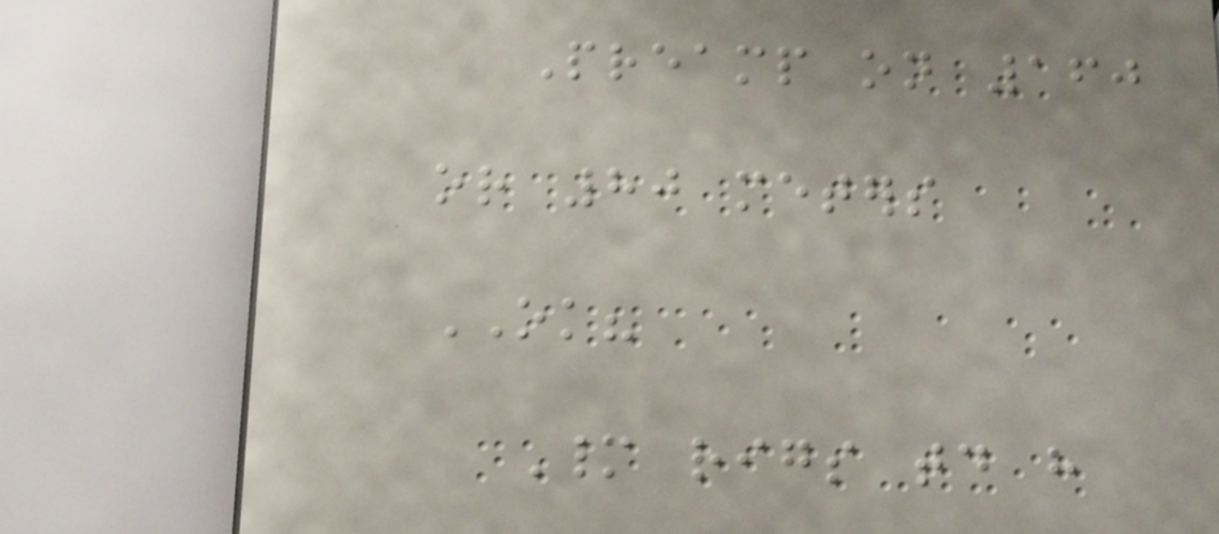Preamp on 160
or 80 meters
OK?
Many rigs today have
